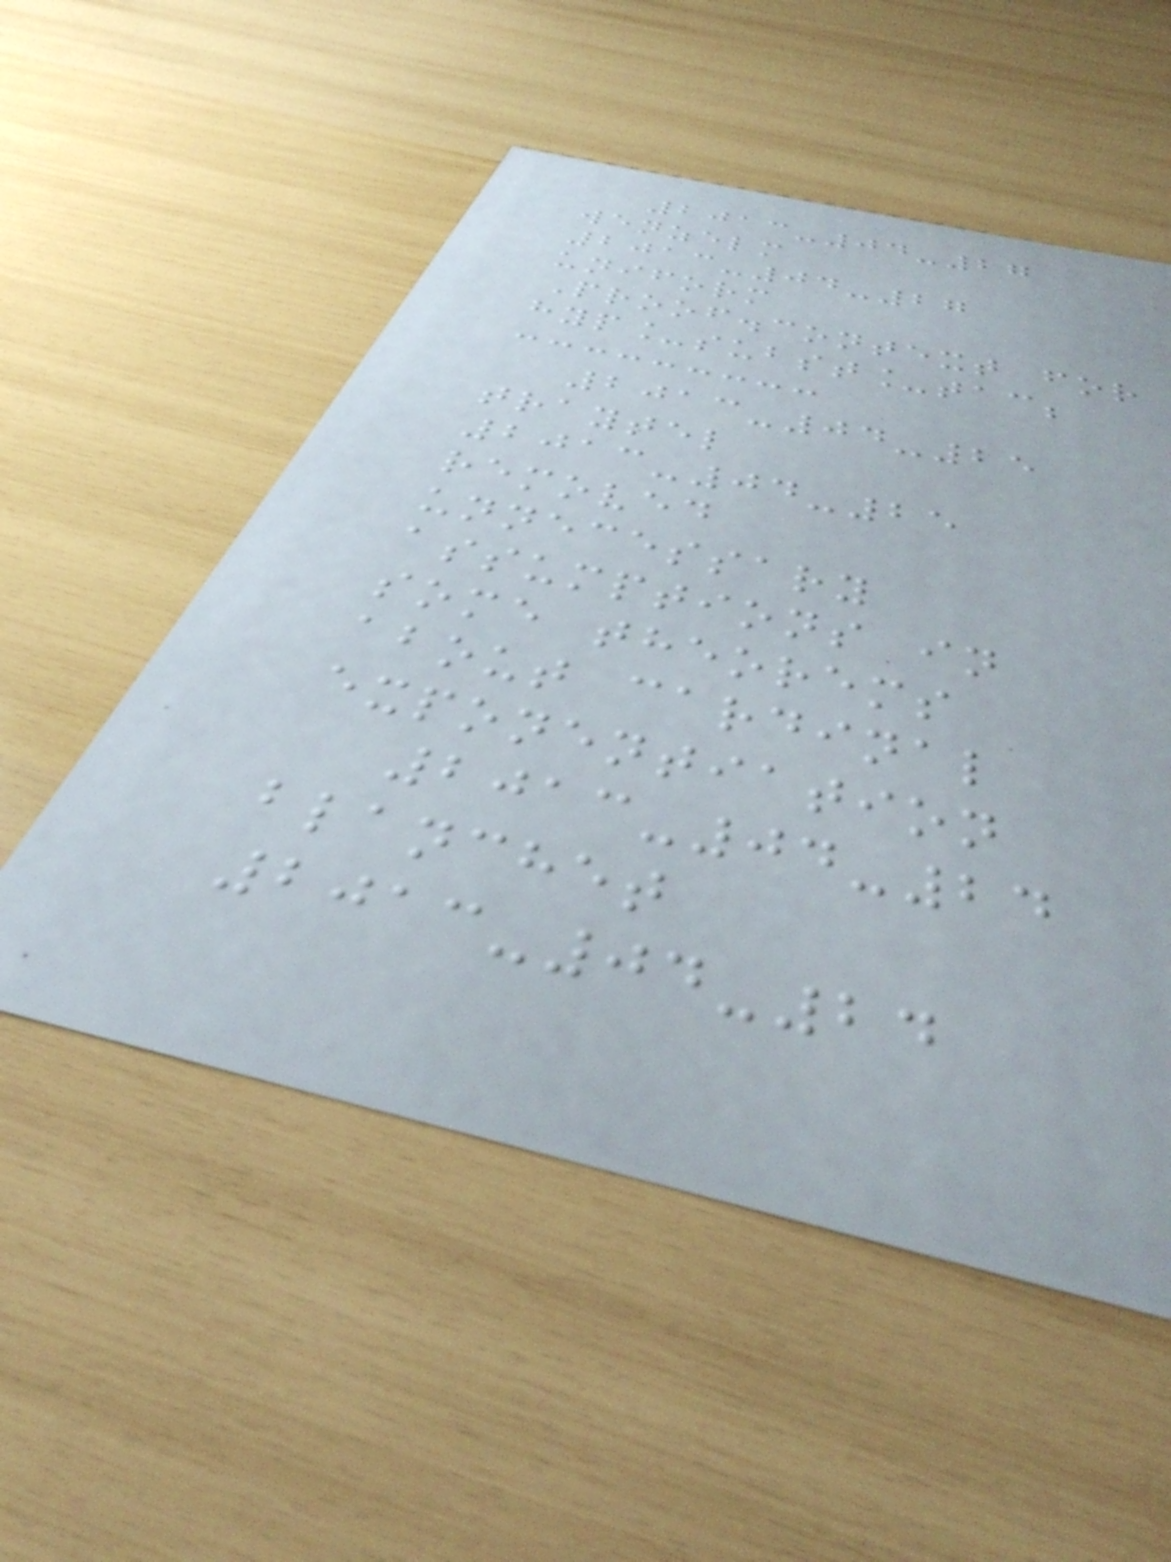2013-04-27
wenzelm
2013-04-27
uniform
Proof.context for
hyp_subst_tac;
2013-04-25
traytel
2013-04-25
removed
unnecessary
assumptions in
some theorems
about cardinal
exponentiation
2013-04-24
blanchet
2013-04-24
